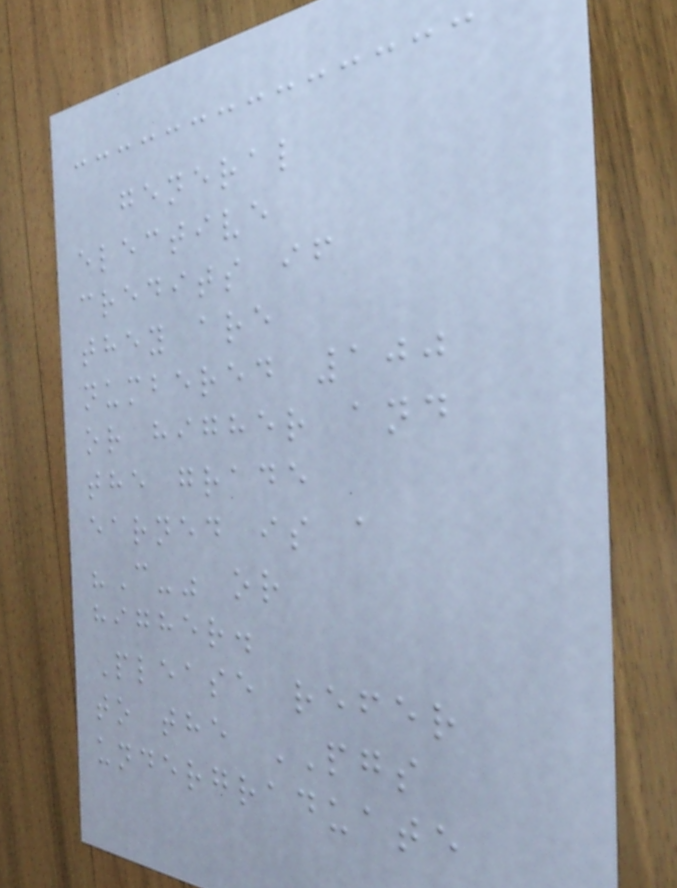general
elective
credits if
they are
numbered 100
or higher and
the grade
earned is a
"C-" or
higher.
Please refer
to the PGS
undergraduate
